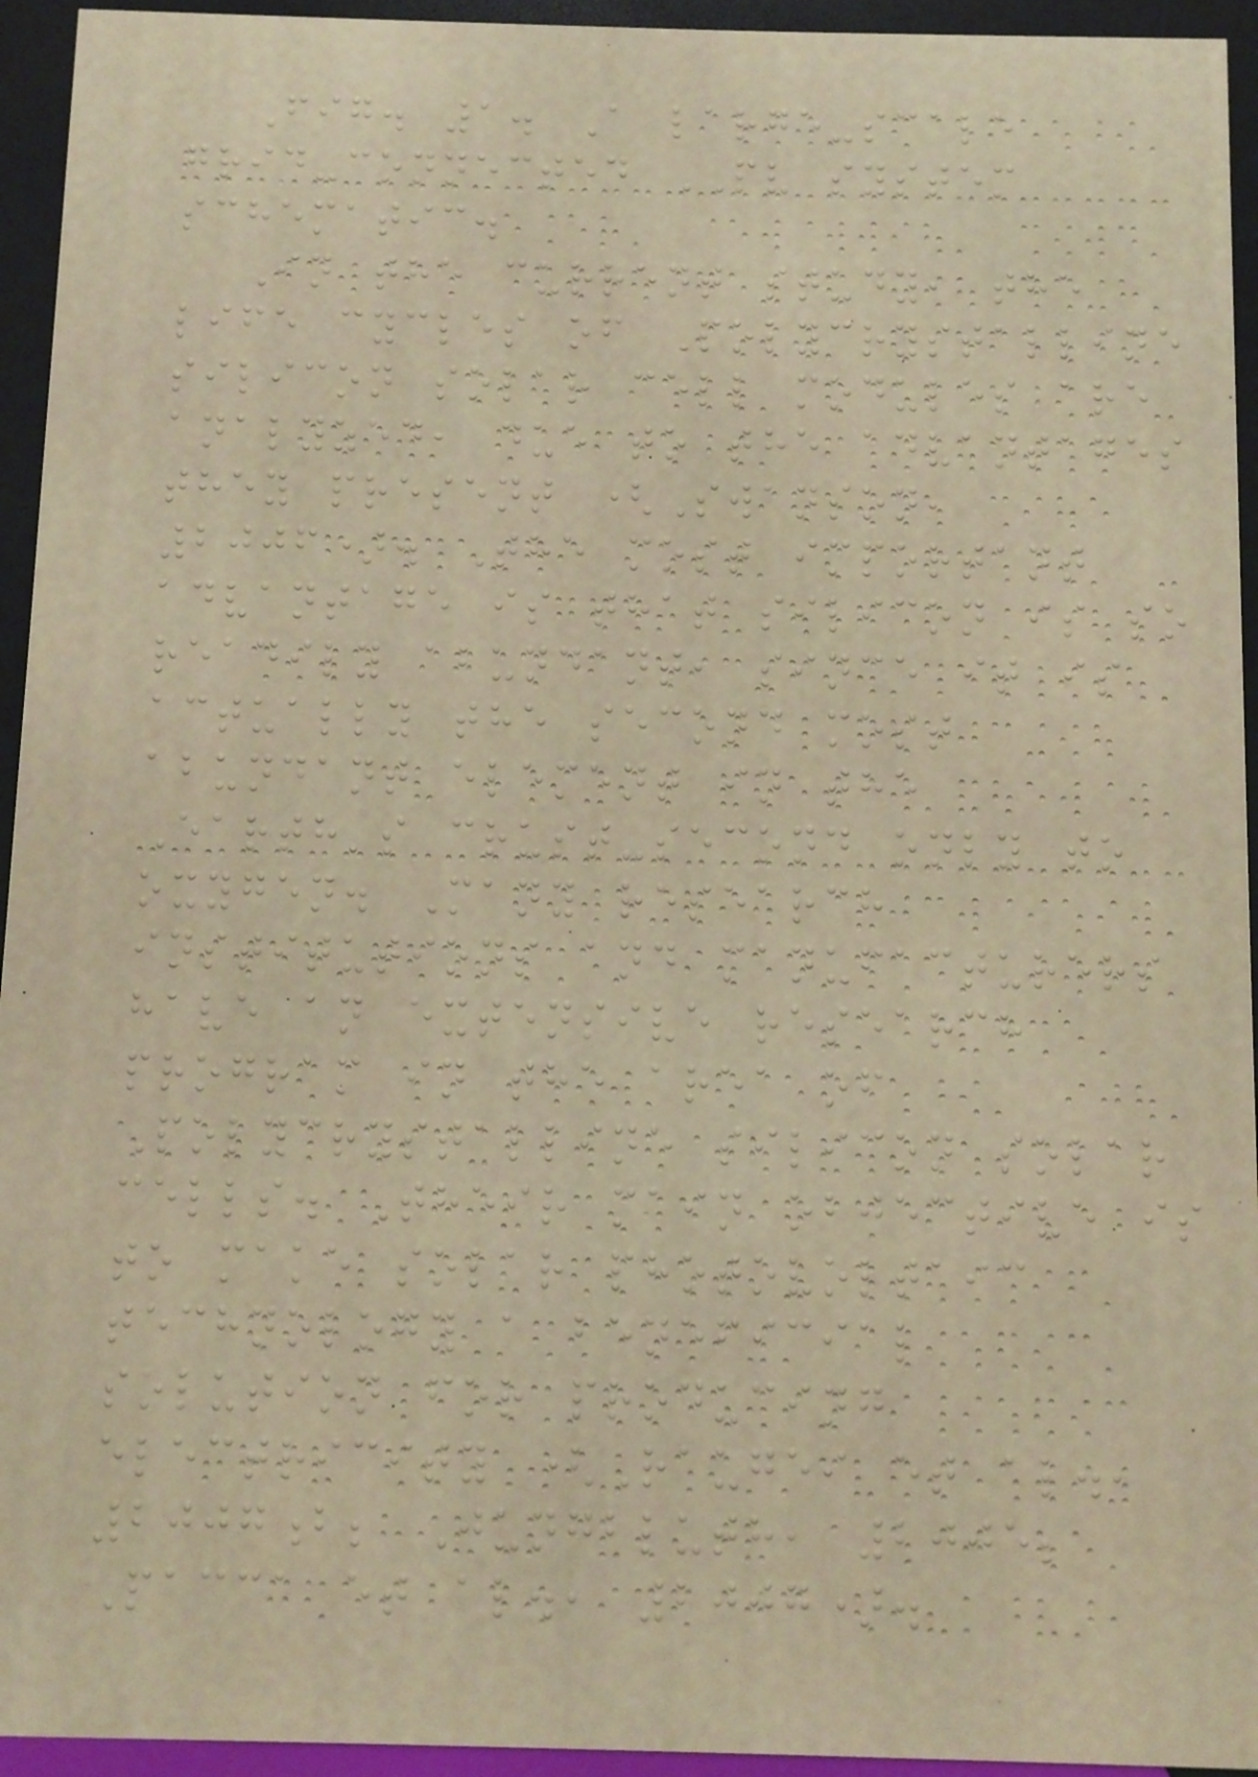Fig. 1. A large-scale
grid-connected PV system
schematic.
In the current study, the
life cycles of Polycrystalline
silicon solar cell modules are
analyzed, due to the advantages
they present (Swanson,
2006). The most important
advantage is that silicon is so
readily abundant, since it is
actually the second most
abundant element in the
Earth's crust-second only to
oxygen. Many research
institutions and manufacturers
have an extensive research
program in the area of
Polycrystalline silicon solar
cells. Their main objective is
to make solar photovoltaic
technology a beneficial
solution for producing
electricity (Raugei et al.,
2007b; Jungbluth, 2005;
Pacca et al., 2007).
